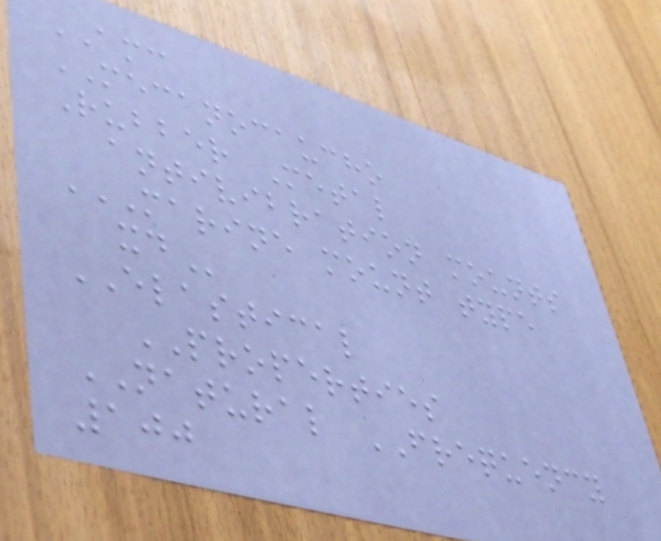AMC
MECANOCAUCHO
Rubber Metal
antivibration mounts
MARINE MOUNT TYPE
XD
ELASTICAL
PROPERTIES
NATURAL FREQUENCY
100
